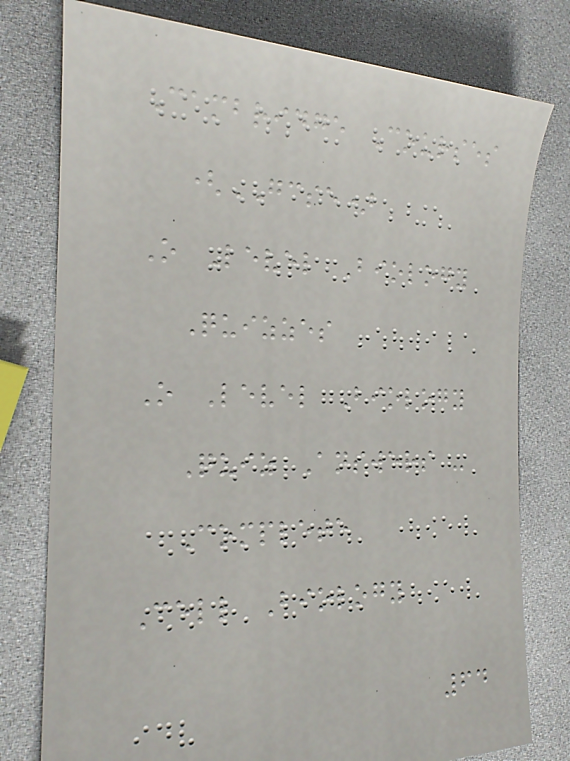Cambridge Courses
(GCSE)
O Level Biology
Quizzes
O Level Biology
Quiz Answers -
Complete
Cell Biology
64
